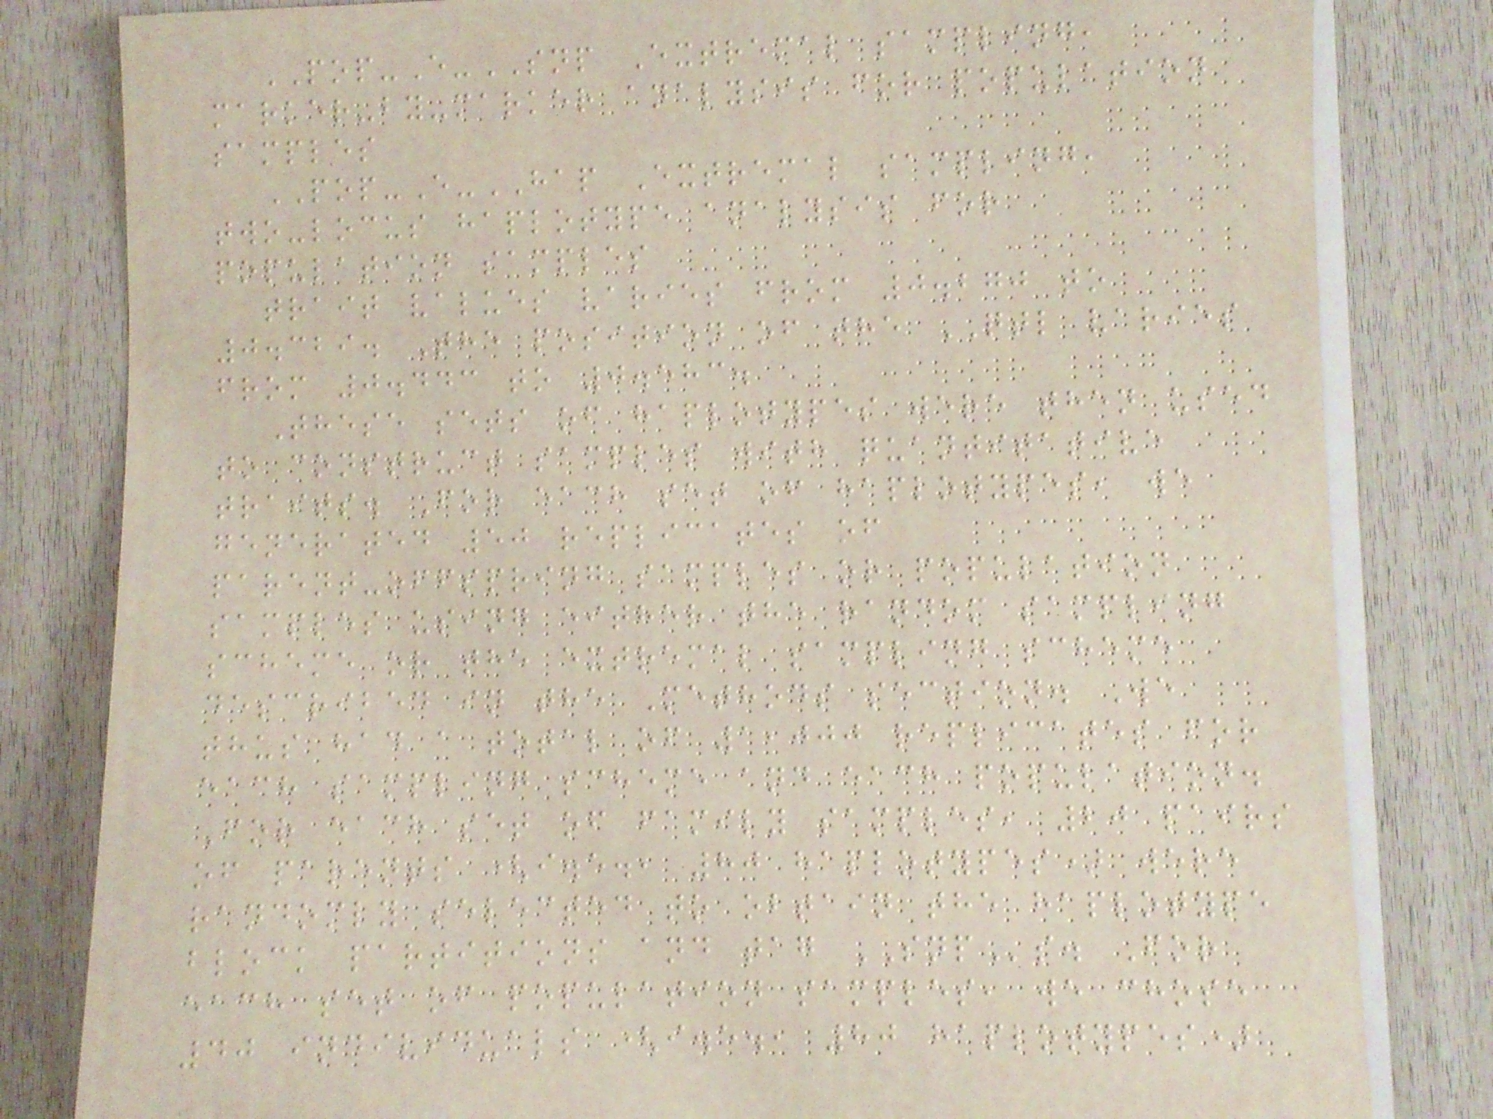POP-E-SNP Extremal sampling,
marker-by-marker analysis for population
samples
POP-E-HAP Extremal sampling,
two-locus haplotype analysis for
population samples
trait values varies from 0.270 to
0.329. The position of the QTL varies
from 0.443 to 0.583.
These sets of haplotypes were then used
to construct samples with quantitative
traits. For each set of haplotypes, we
generated 50 replicates of
parent-offspring samples or population
samples using either the random sampling
scheme or the extremal sampling scheme
described in the Methods section. We
thus had a total of 1,000 replicates for
each sampling scheme and each population.
For each set of family samples, 20 pairs
of parents (i.e., 80 haplotypes) were
randomly selected to obtain the haplotype
block partitions and tag SNPs. For
each set of population samples, we chose
40 individuals (i.e., 80 haplotypes)
